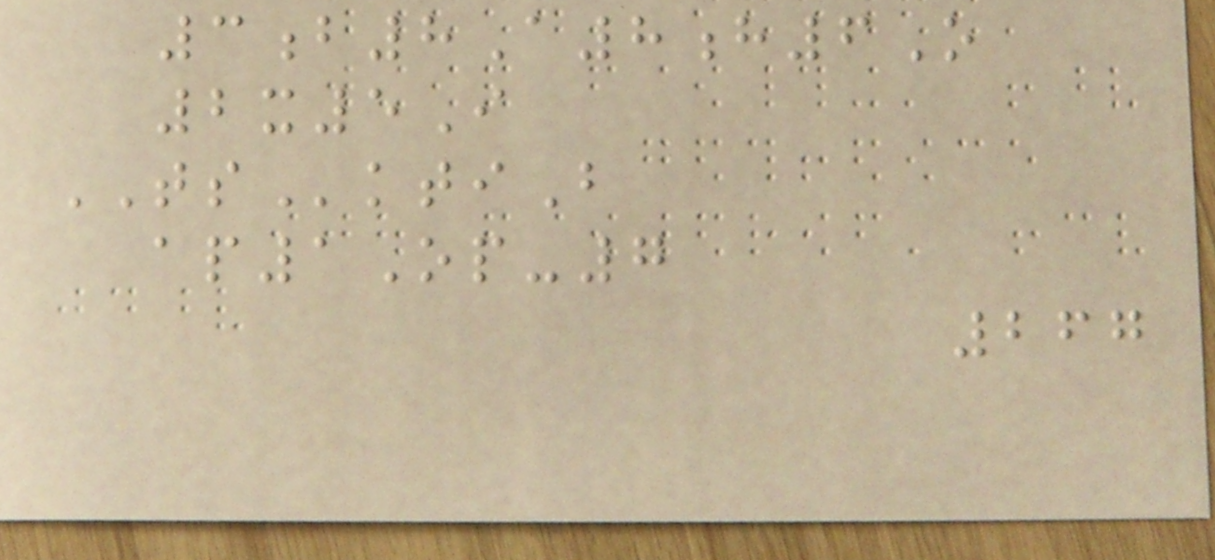3b8A8h6O
2x5I
TSktiB
ap1Op-7
267
